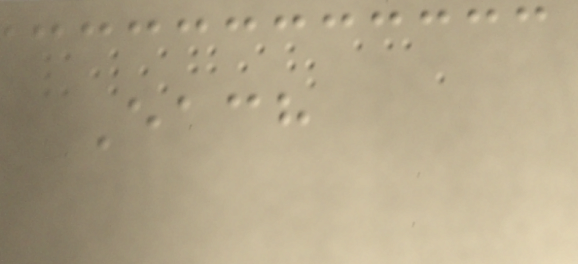Each
